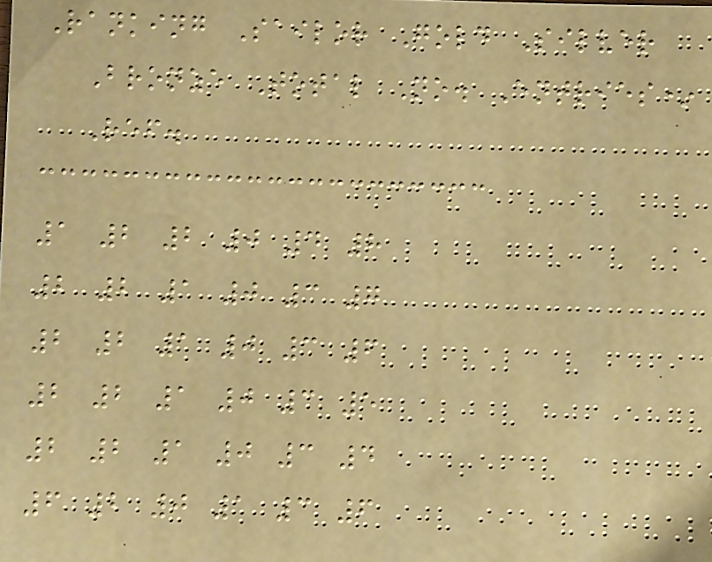Ranking Sailor Gold Silver
Bronze Total No. Entries*
Ref.
1 2 2 0 4 8
2 2 1 0 3 7
2 2 1 0 3 6
2 2 1 0 3 5
2 2 1 0 3 4
6 2 0 1 3 6
